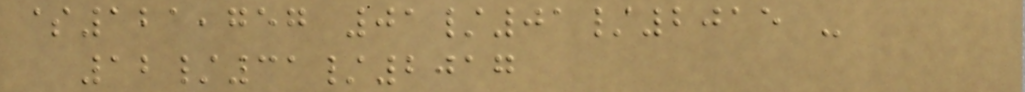$121,757 01/01/2015 -
12/31/2017
